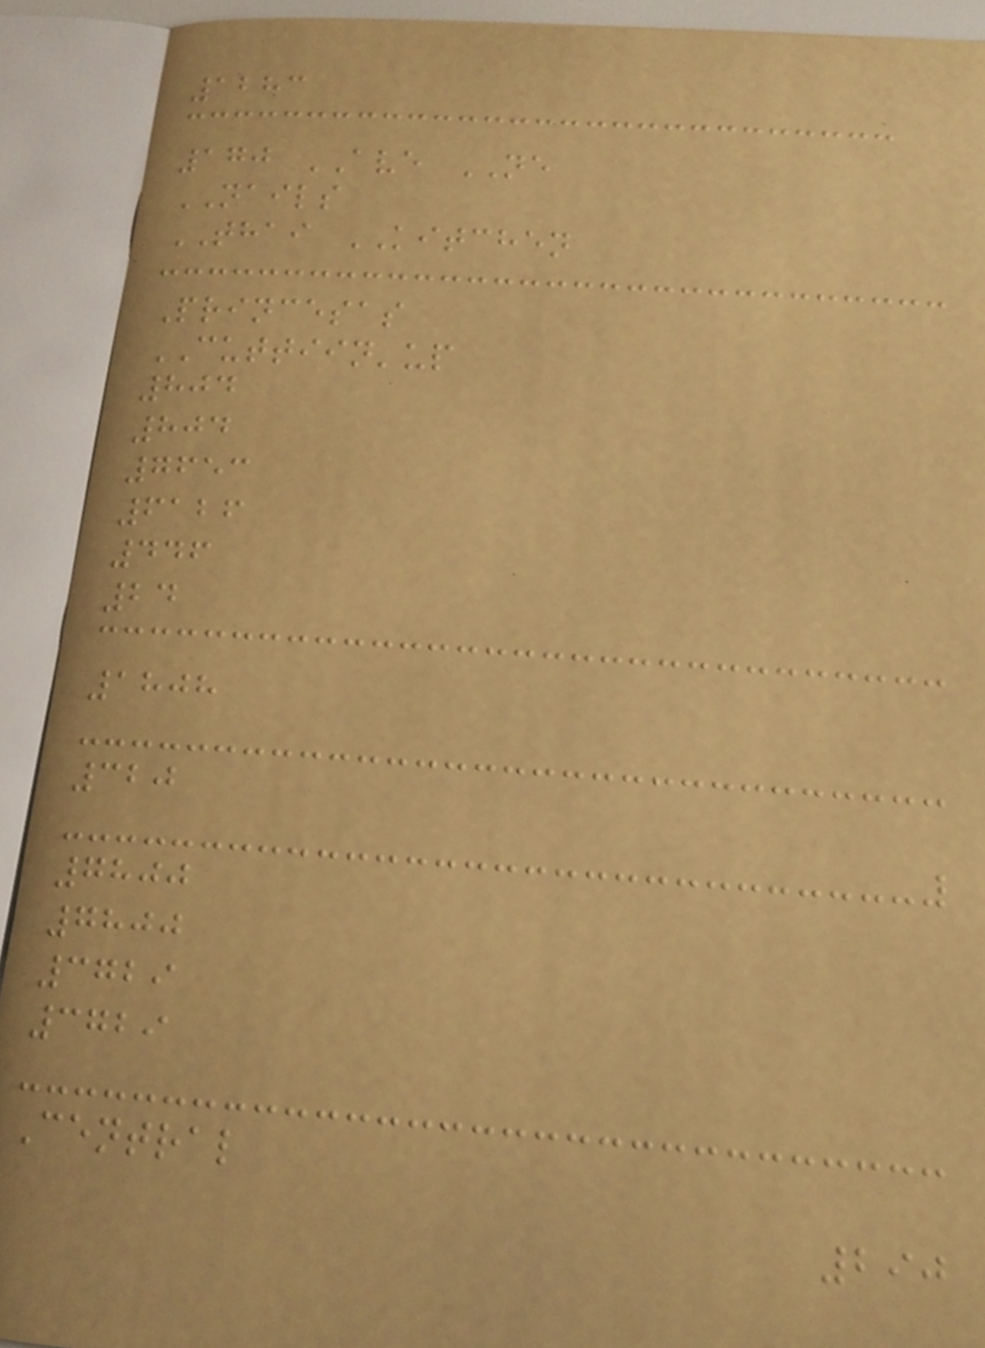1283
170 AVE NE
NAILS
THAI KITCHEN
Princesas
CUTTIIN'up
804
804
7653
6126
446
24
1808
320
7800
7800
3729
3729
Central
290
